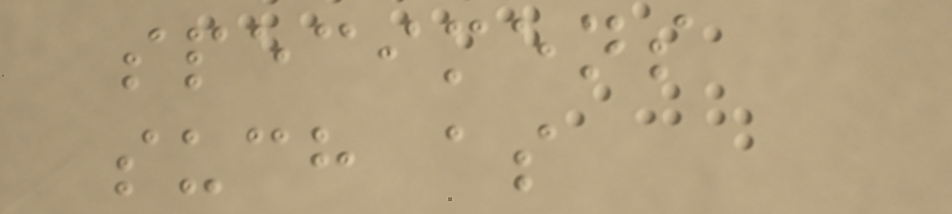specimens
such as
